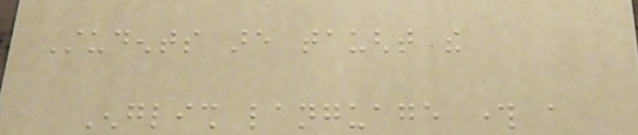Students are taught the
English language through a
